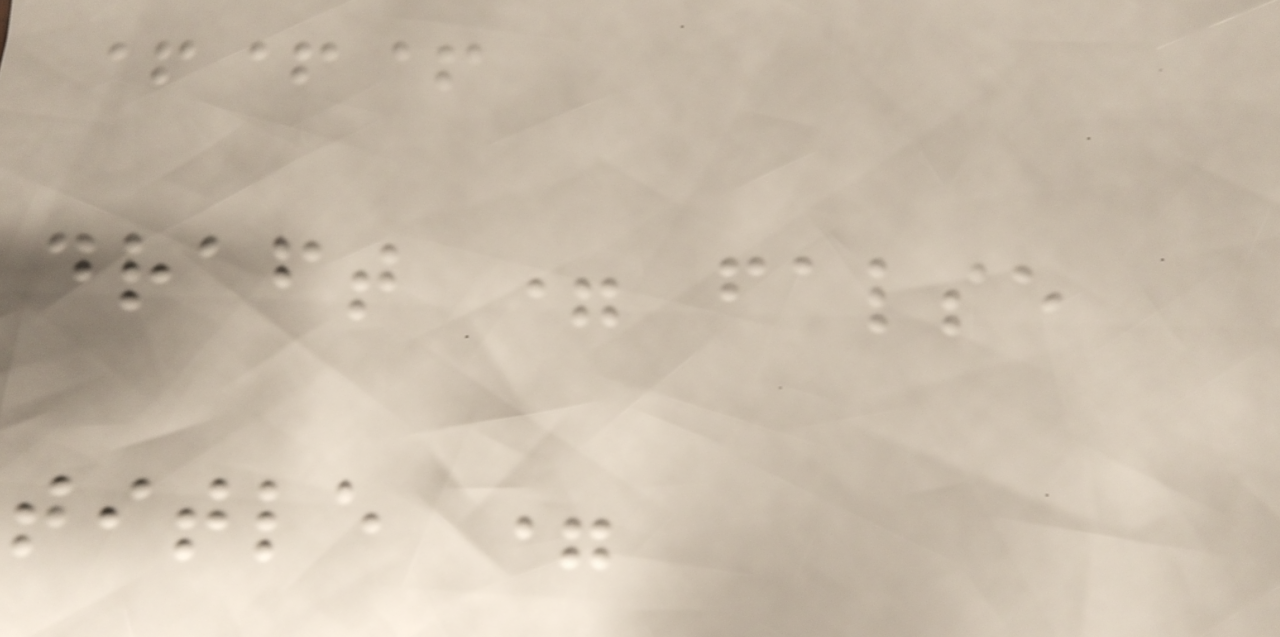+++
draft = false
title =
